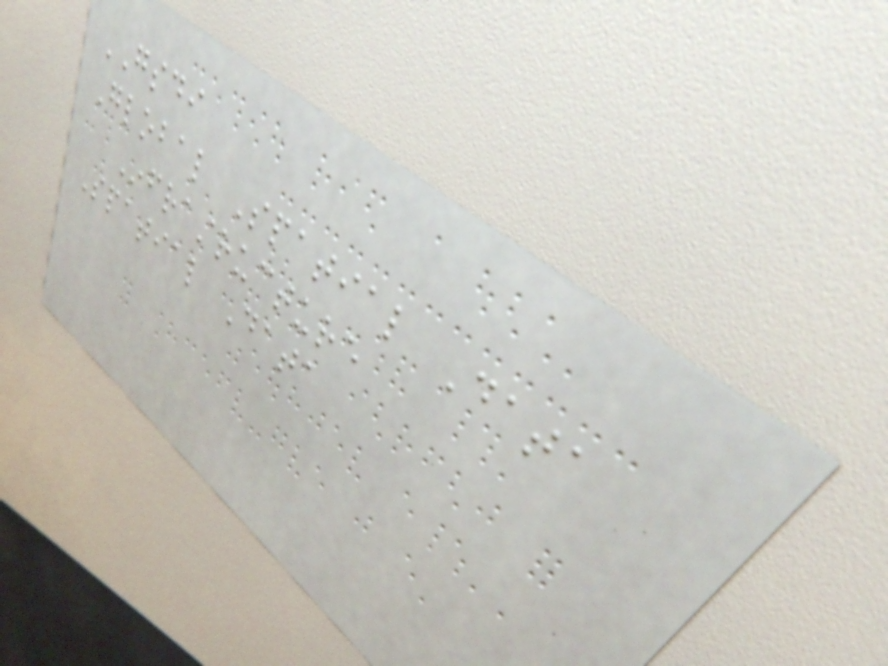GSDI
Global Spatial Data
Infrastructure
Spatial Data
